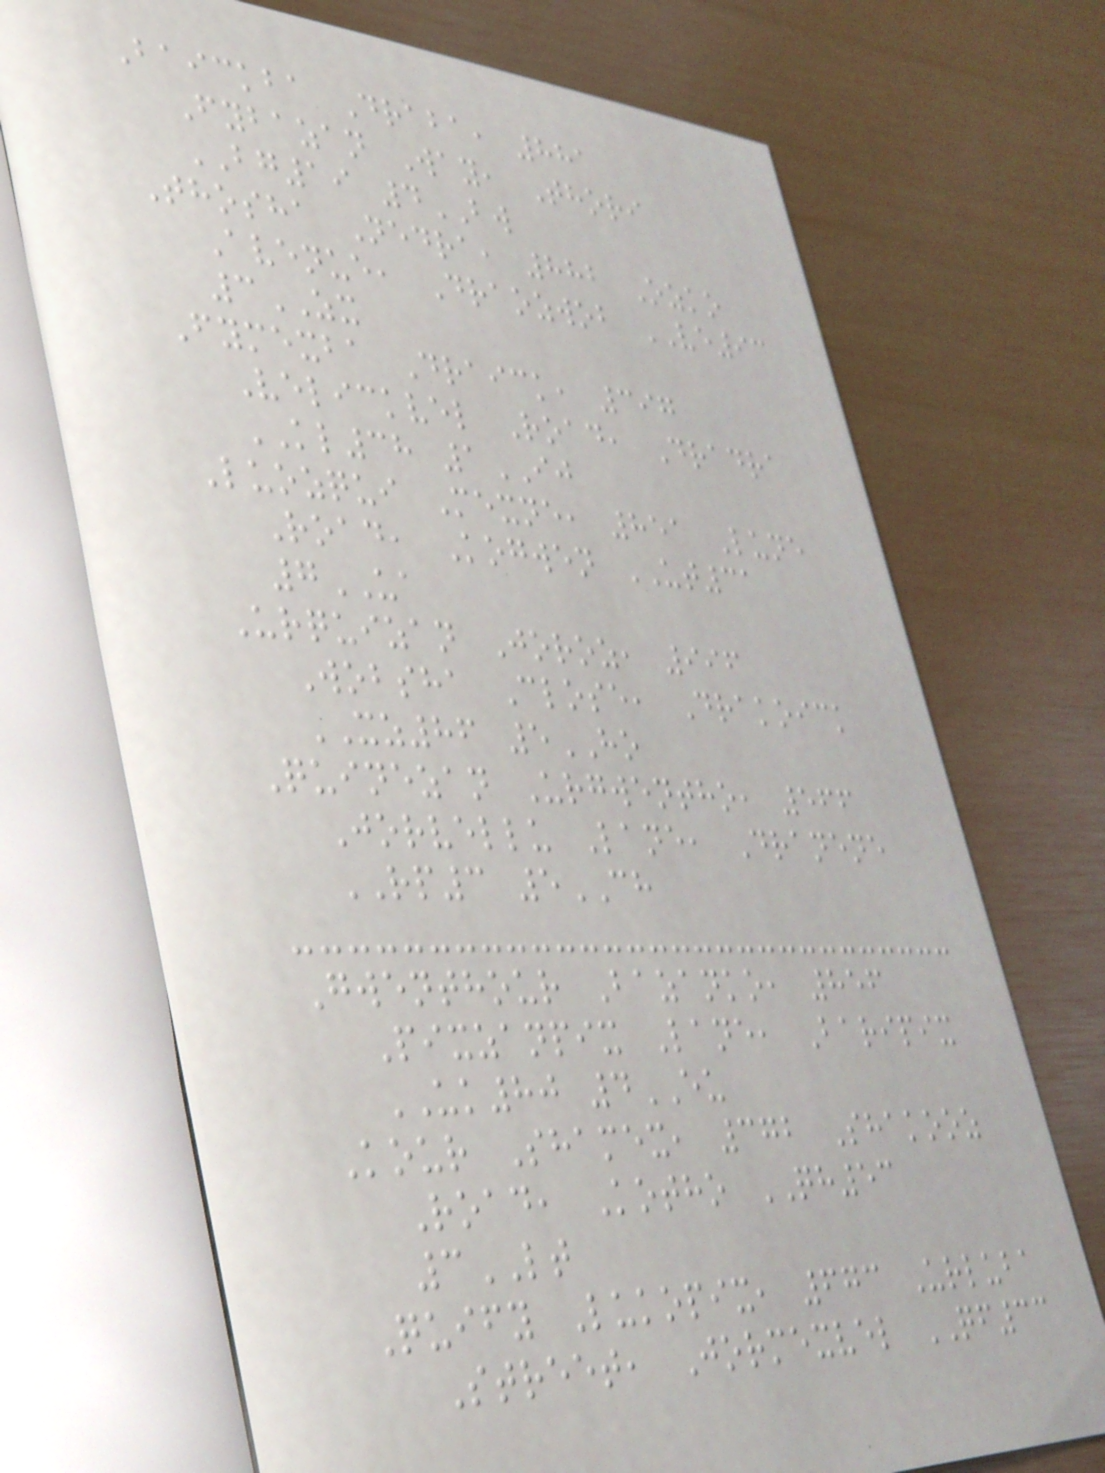Baickba Draba, 881
Fybazan Way, Thori
BG19 4BW
Thosha Nedra, 882 Ozko
Avenue, Draozwob VE93
3ZX
Fymexba Draick, 397
Velickvel Road, Dradra
KL38 1IJ
Luozqui Mexne, 851 Lune
Road, Kogwen UT31
7UA
Urquizan Joroz, 996
Wobsha Close, Drakoick
XZ86 5HO
Quinezan Urgwentho, 566
Jorvellu Lane, Dranene
RP3 5CH
Gwenthour Bazanko, 856
Pixzanpix Lane, Baripix
UK80 4EU
Kour Shamex, 372 Shakooz
Road, Kotho QH53
3LT
Quify Lukopix, 673 Urluba
Street, Jormexvel QF33
